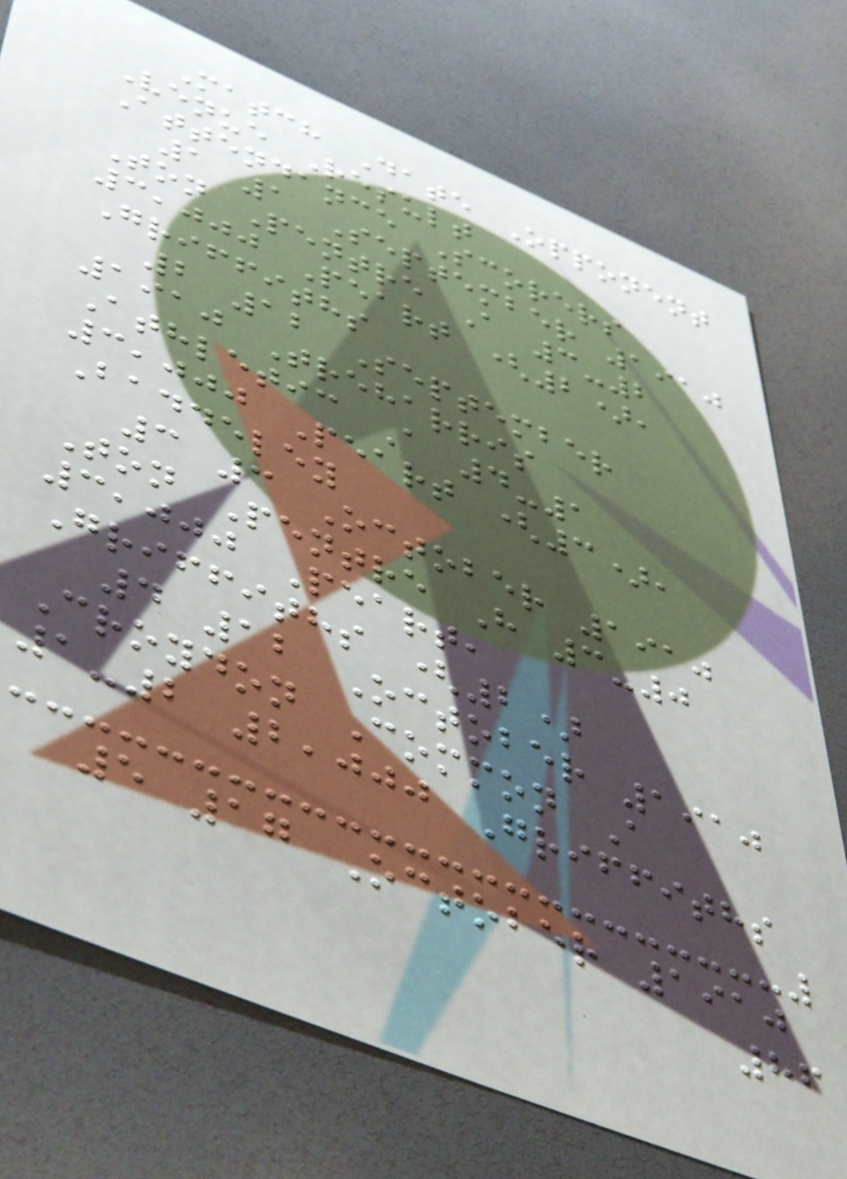Match Date Opponent
Venue Result
Attendance Scorers
1 1 September 1910
Ton Pentre A 3-2
3,000 Peart (2),
Griffiths
2 12 September
1910 Treharris
Athletic A 4-1
3,000 Peart (3),
Baddeley
3 3 October 1910
Ton Pentre H 3-0
3,000 Peart,
Griffiths (2)
4 12 October 1910
Croydon Common A
1-2 2,000 Griffiths
5 17 October 1910
86
